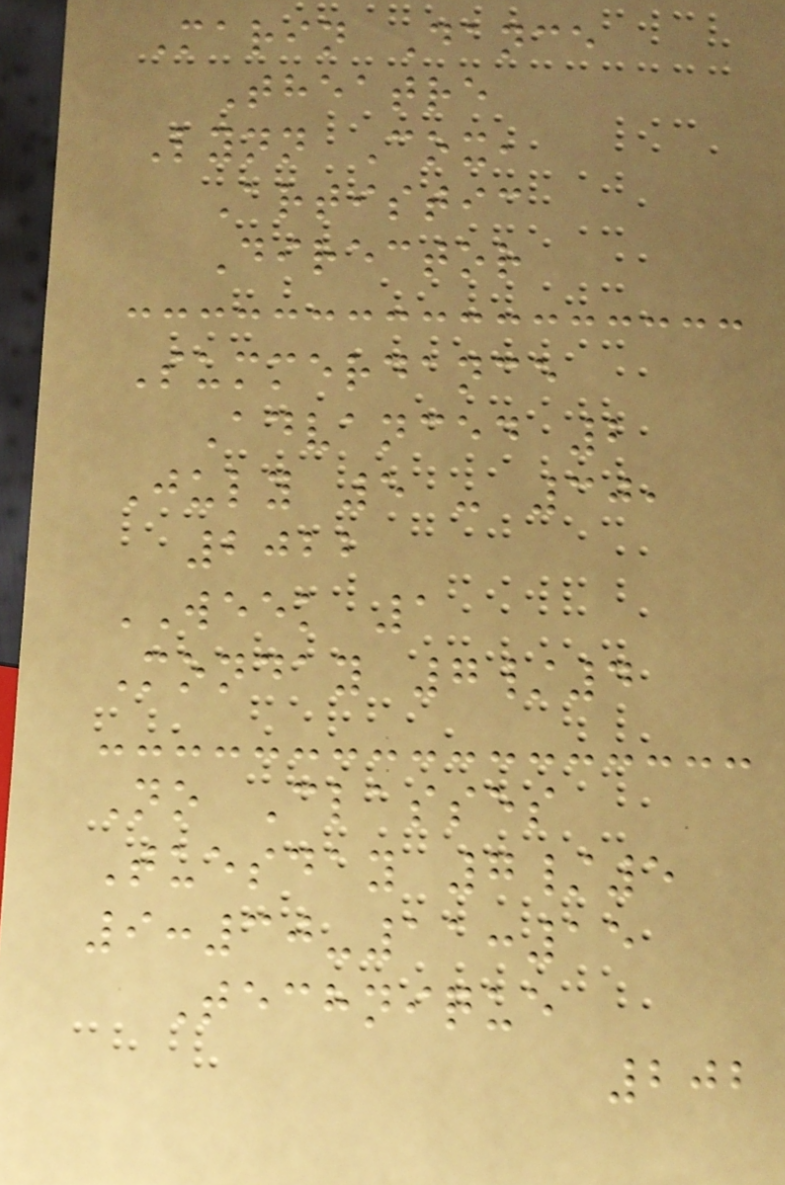Marin Dance
Theatre
Lynn Cox,
Artistic
Director
Summerdance
Advanced 2
July 5 - 30,
2022
WEEK 1
Monday 7/4
No Classes
Tuesday 7/5
9:30-11:15
Technique
202
